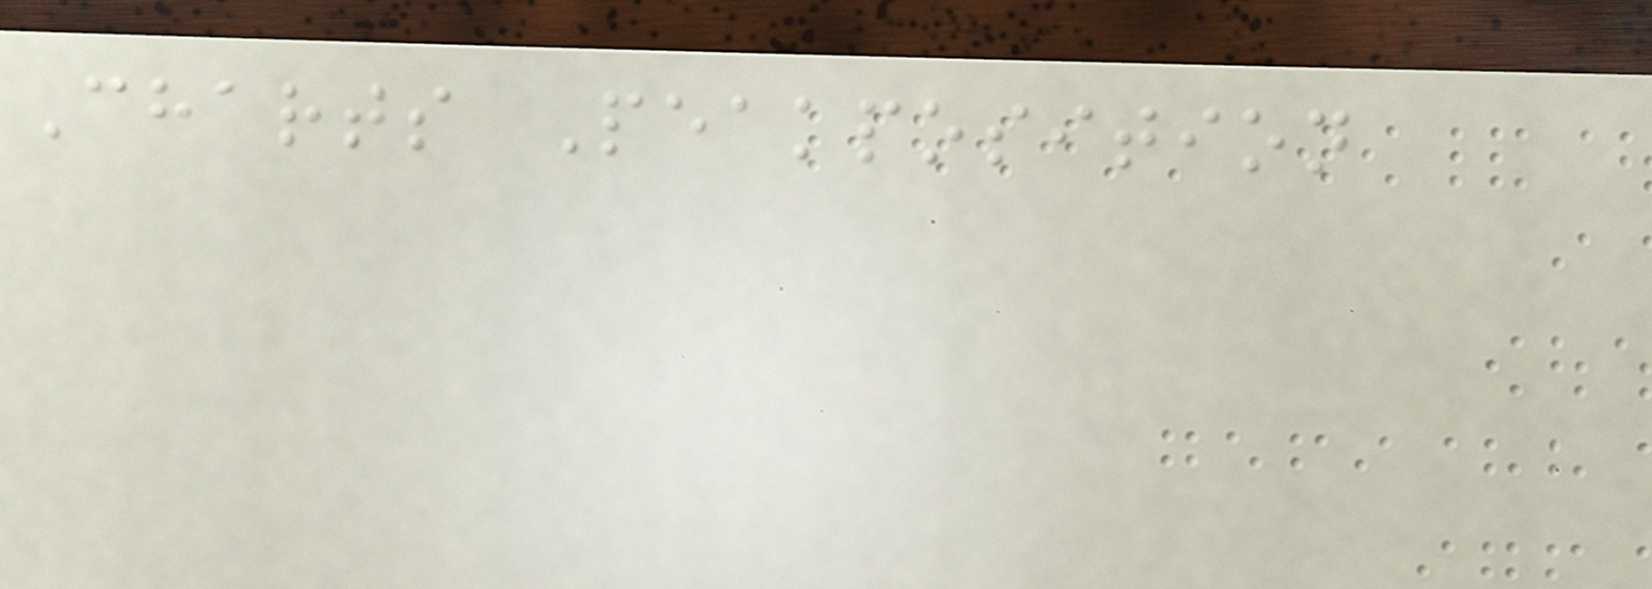Charts Peakposition
